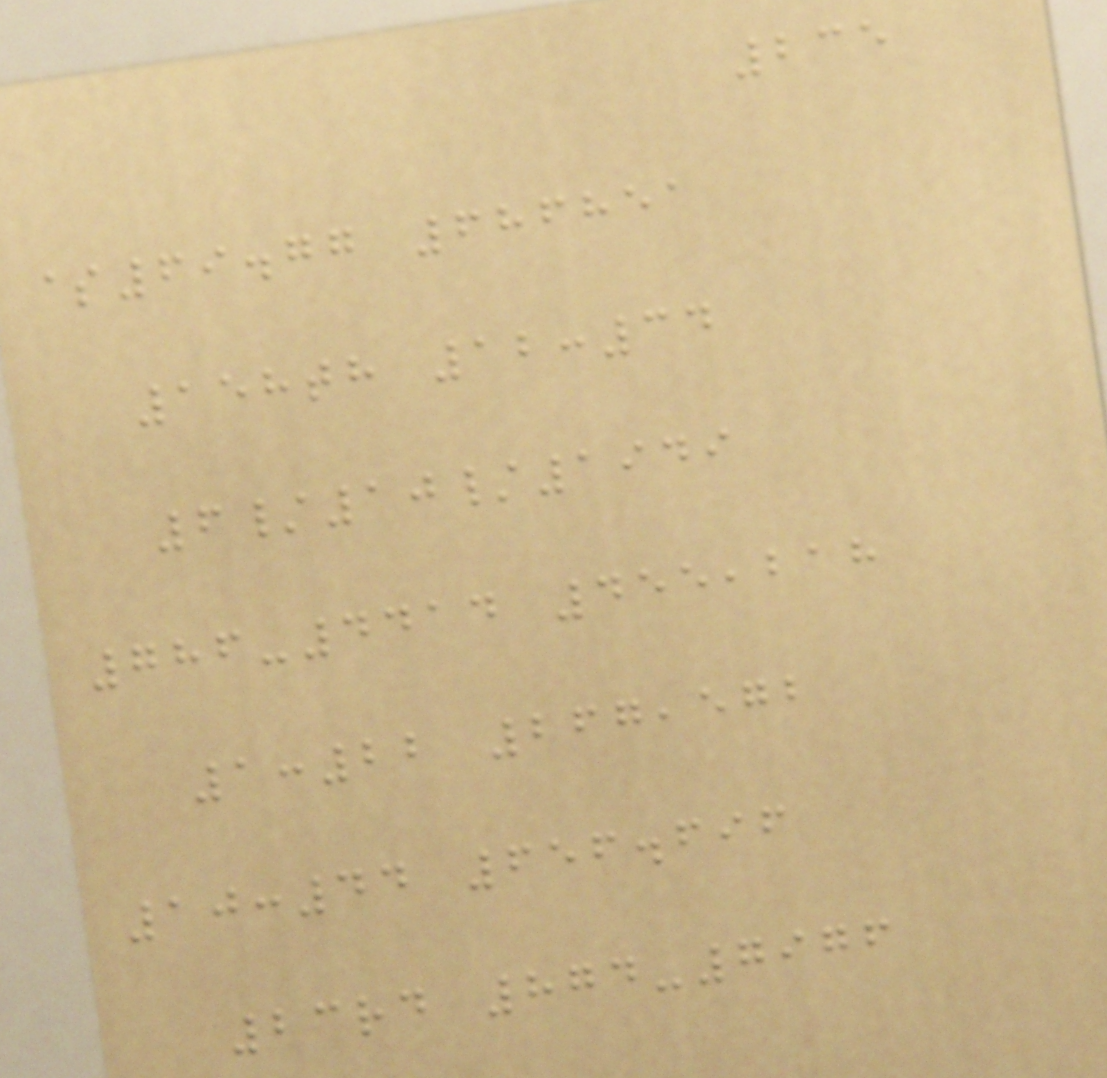235
$69.77 686851
158th 12:34
6/10/1949
786-4414 455,218
1:22 267,572
10:44 656.696
23rd 874-7976
